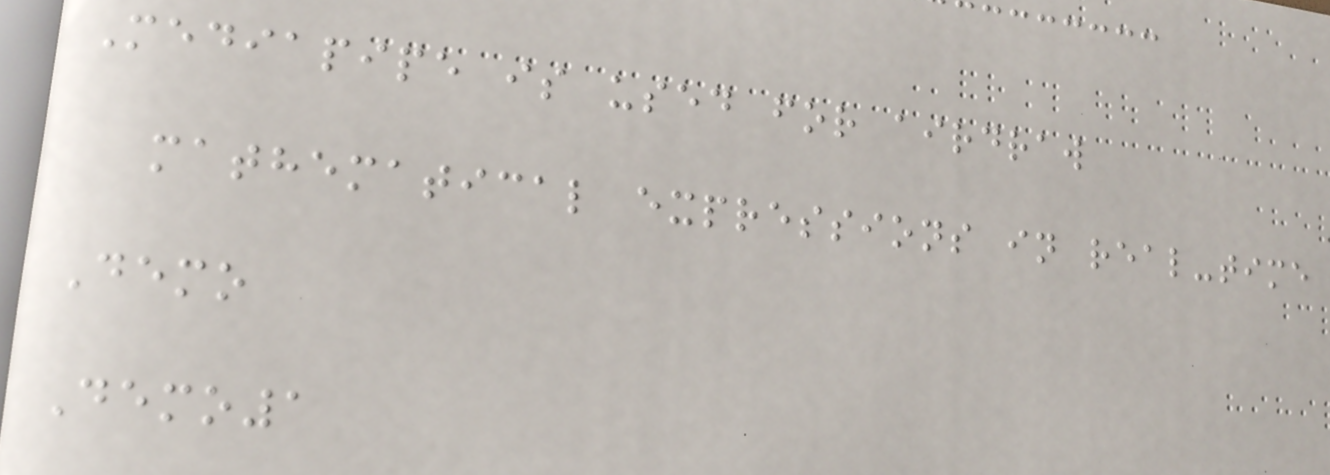Mediapipe is used for airdraw
mathematical expressions in real-time
Demo
Demo1
